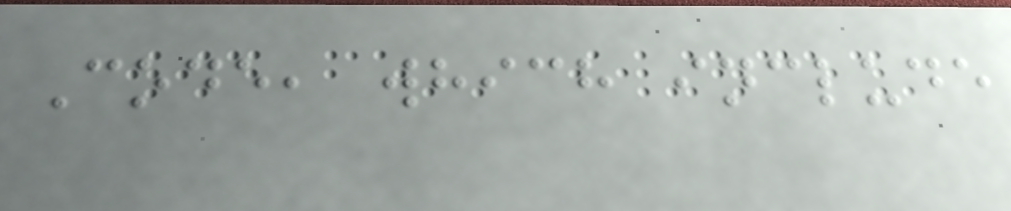Code, which include
